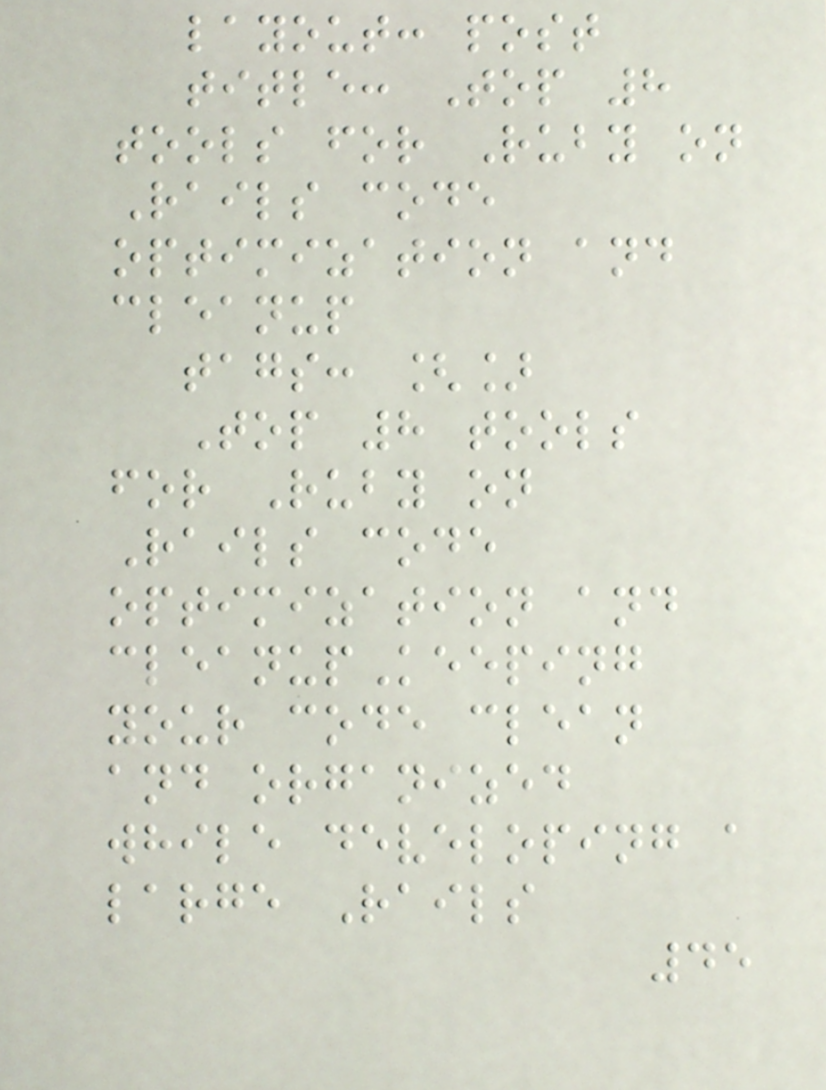layout: post
title: Top 8
tools for Ruby on
Rails code
optimization and
cleanup
tags: []
Top 8 tools
for Ruby on
Rails code
optimization and
cleanupKeeping
your code clean
and organized
while developing a
large Rails
45
